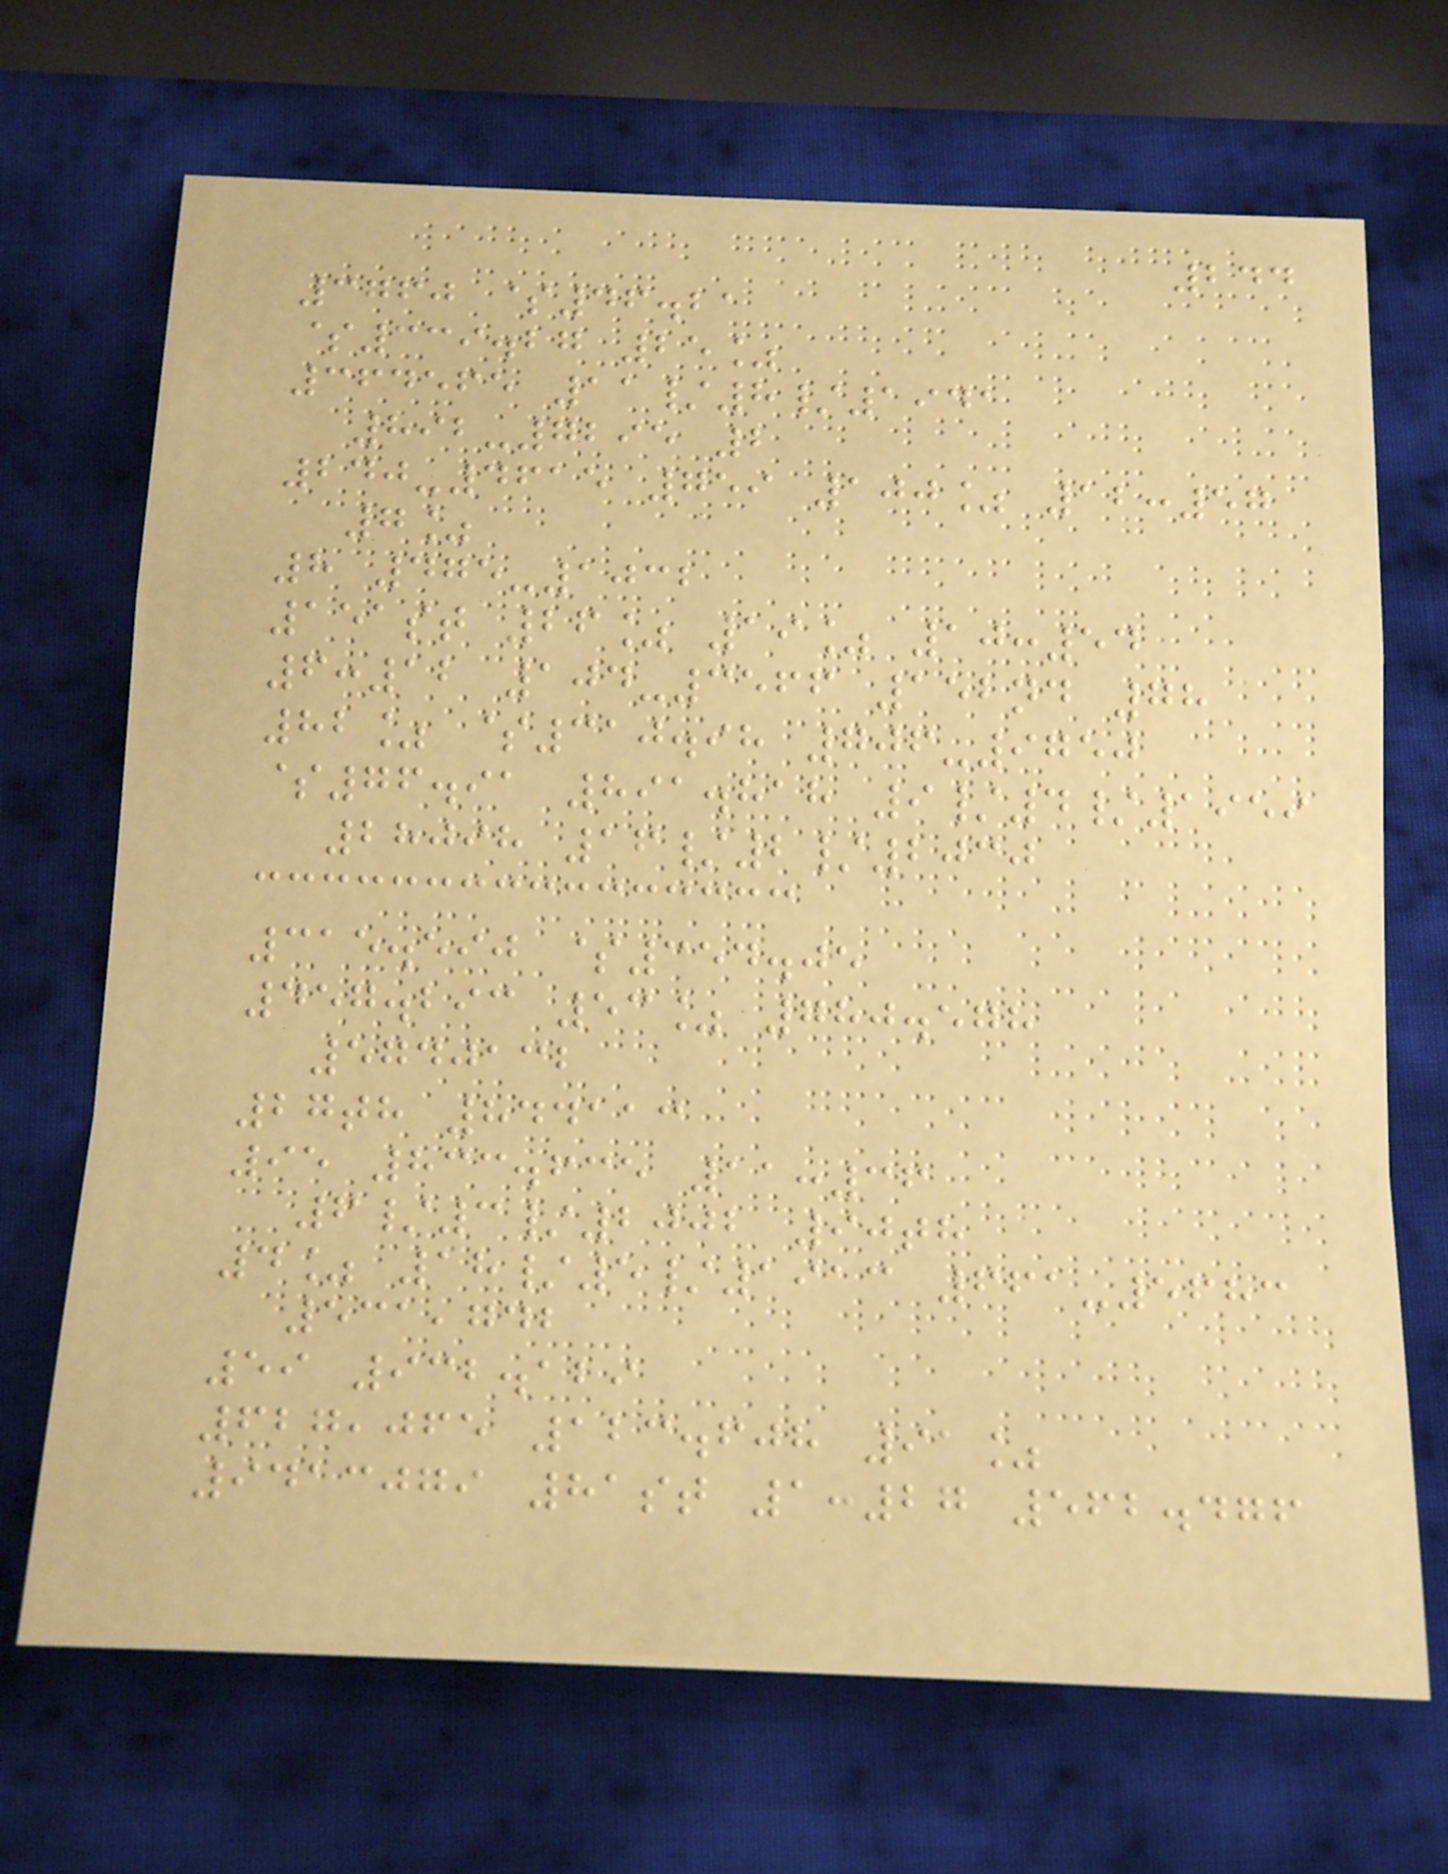244
3760 $46.21
$339.27 25%
364565 11/8/1941
892-7295 2
240-4615 759 100% 12:57
7%
8 475-1032
151st 26% 19% 10:54
6:12 104-3566 152nd 78
82% $310.98 706-9750
$76.91 891.818 9/4/1959
28098 16/2/2030
315.590 $354.05
457.293 53% 780.578
5740132
27th 844113
95 833.635 11:36
6/3/2002 90th
4% 18/5/1913 661-5683
531,742
59 932.129
627,065 123.608 91%
9413079 81st 1:27 562.476
